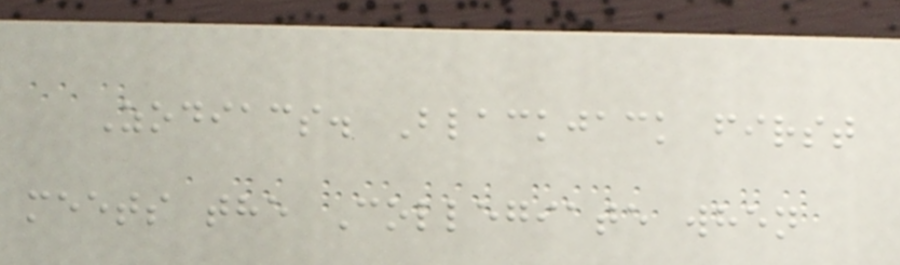Zodiacs. Blackjack first
meets the Collegiate when
